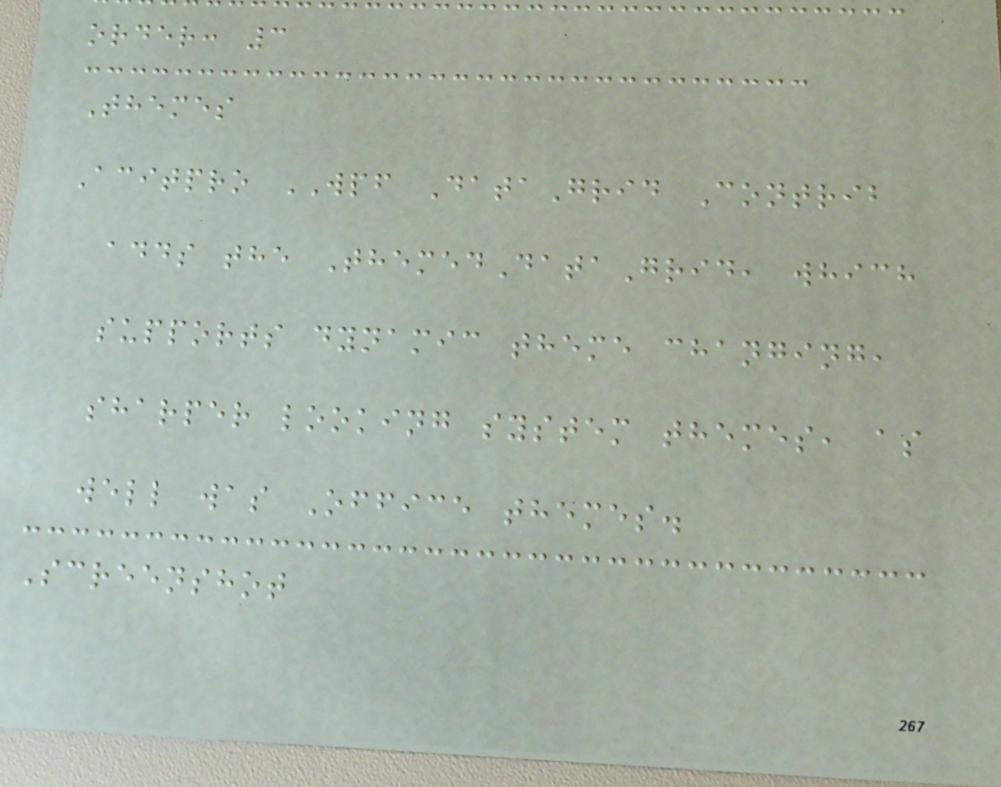order: 3
Themes
Acitpro WPF DataGrid Contrib
adds the ThemedDataGrid, which
supports dynamic theme changing,
sharper looking system themes, as
well was Office themes.
Screenshot
